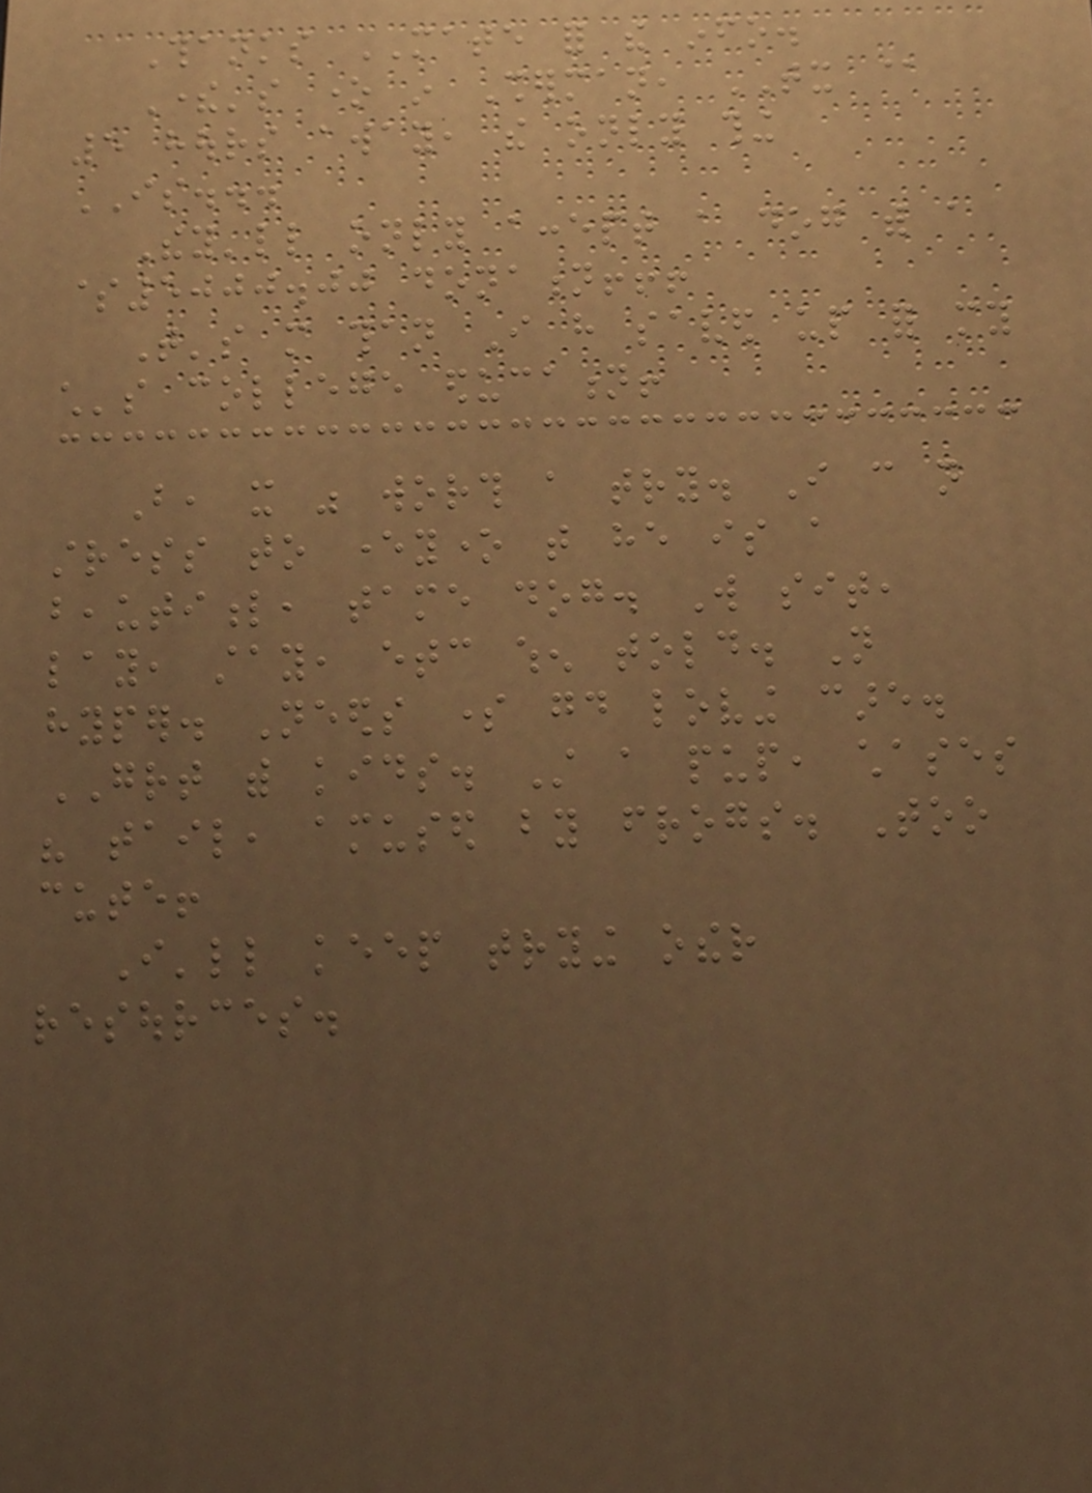Thanks MATE for the info.
There's one in Sherman, TX @
5 hours away, the only thing
IS...
They'll only accept a dog with a
$5000.00 donation!!!
That's more than I have saved up for my
child's college education!
But, it was worth a try. I can not
stress to everyone that he is a
beautiful, tame dog. Will sit,
lay, stay, etc when told. Not
hyper. Needs some good loving care.
GREAT with kids. Still a pup, chases
his tail, amused by frogs. Too
cute!
I'll keep trying other
resources.
